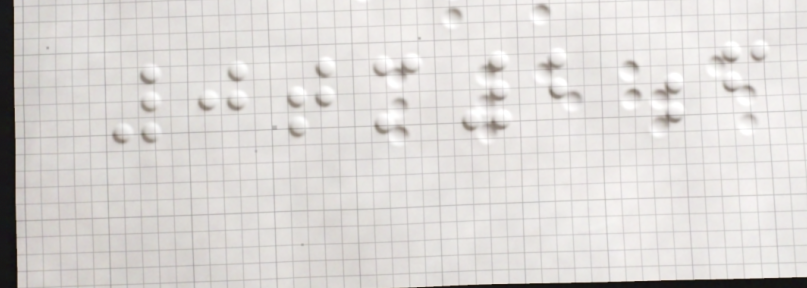0tm2f
